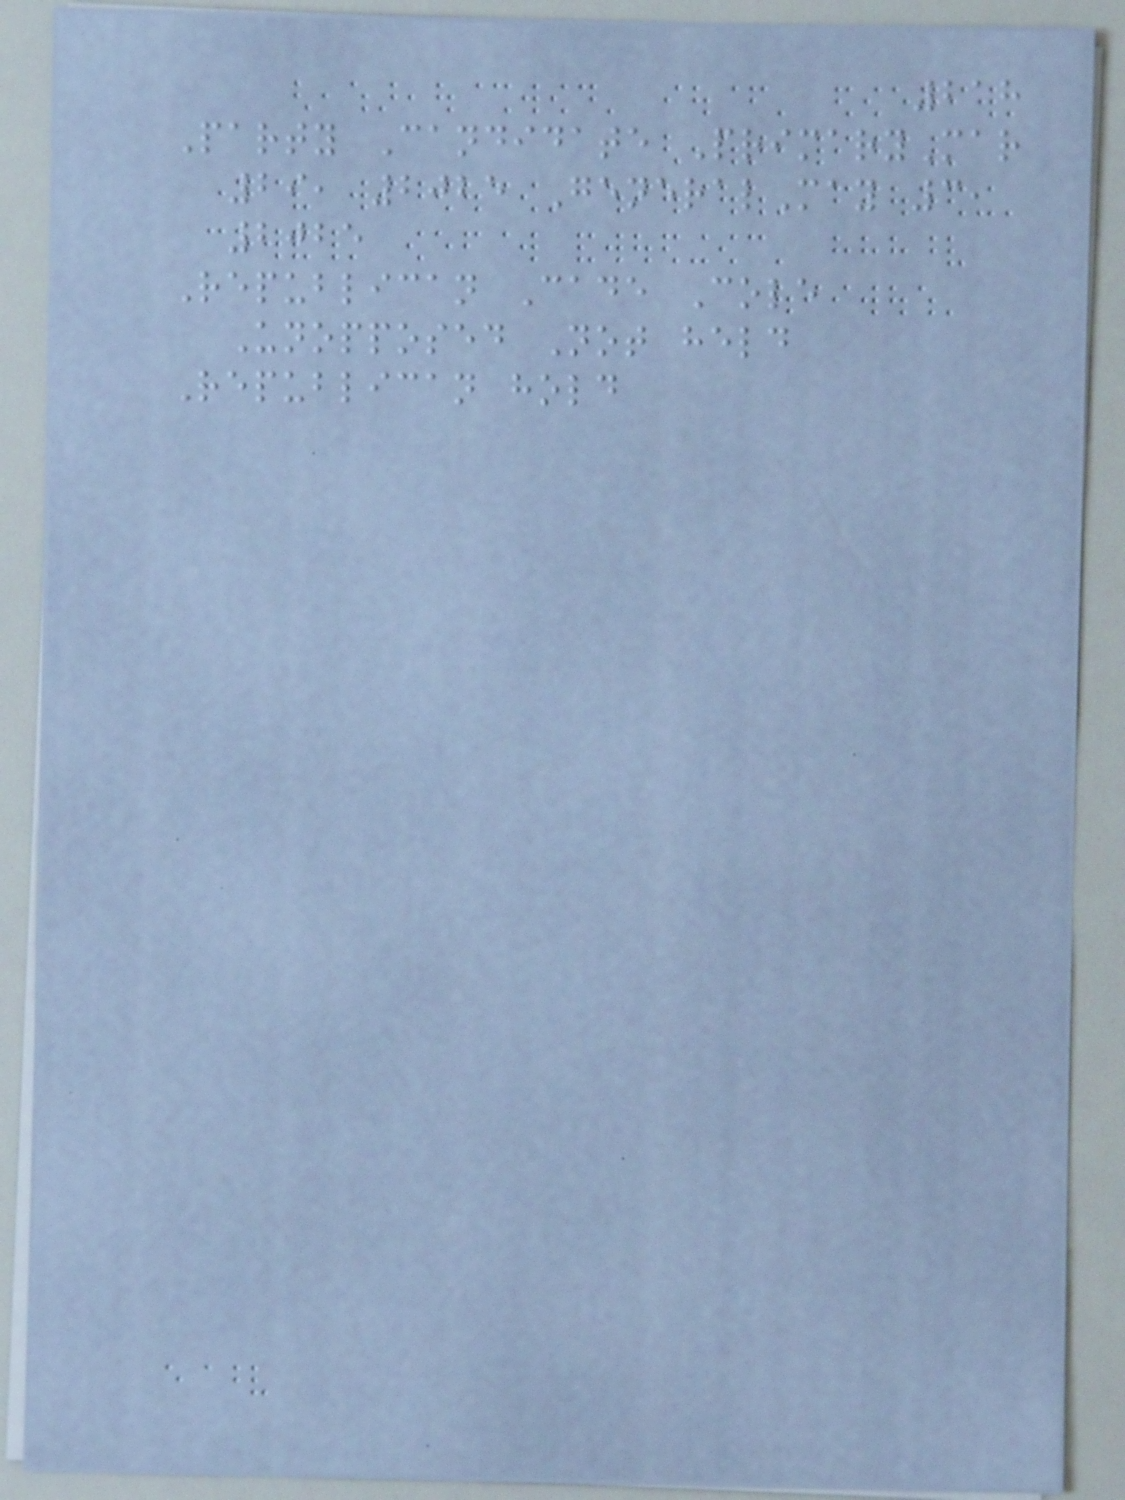218
Party Candidate PrimaryMar
29, 2025 GeneralMay 3,
2025
Republican Cade Cole
Unopposed Not held
Republican hold
